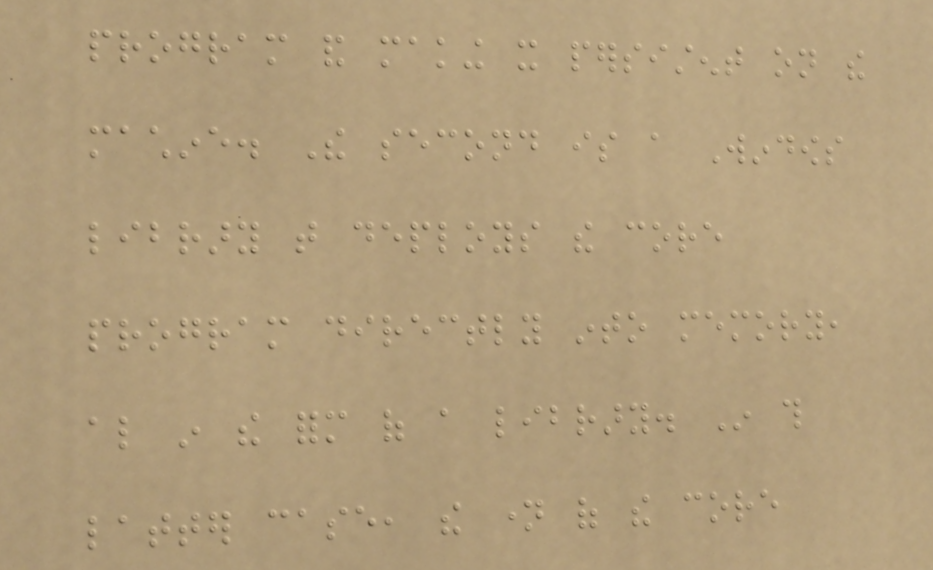program and making it persistent on the
machine. The second is a Windows
library that deploys the core
program directly into memory,
also in the form of a library. In this
latter case, the name of the core
